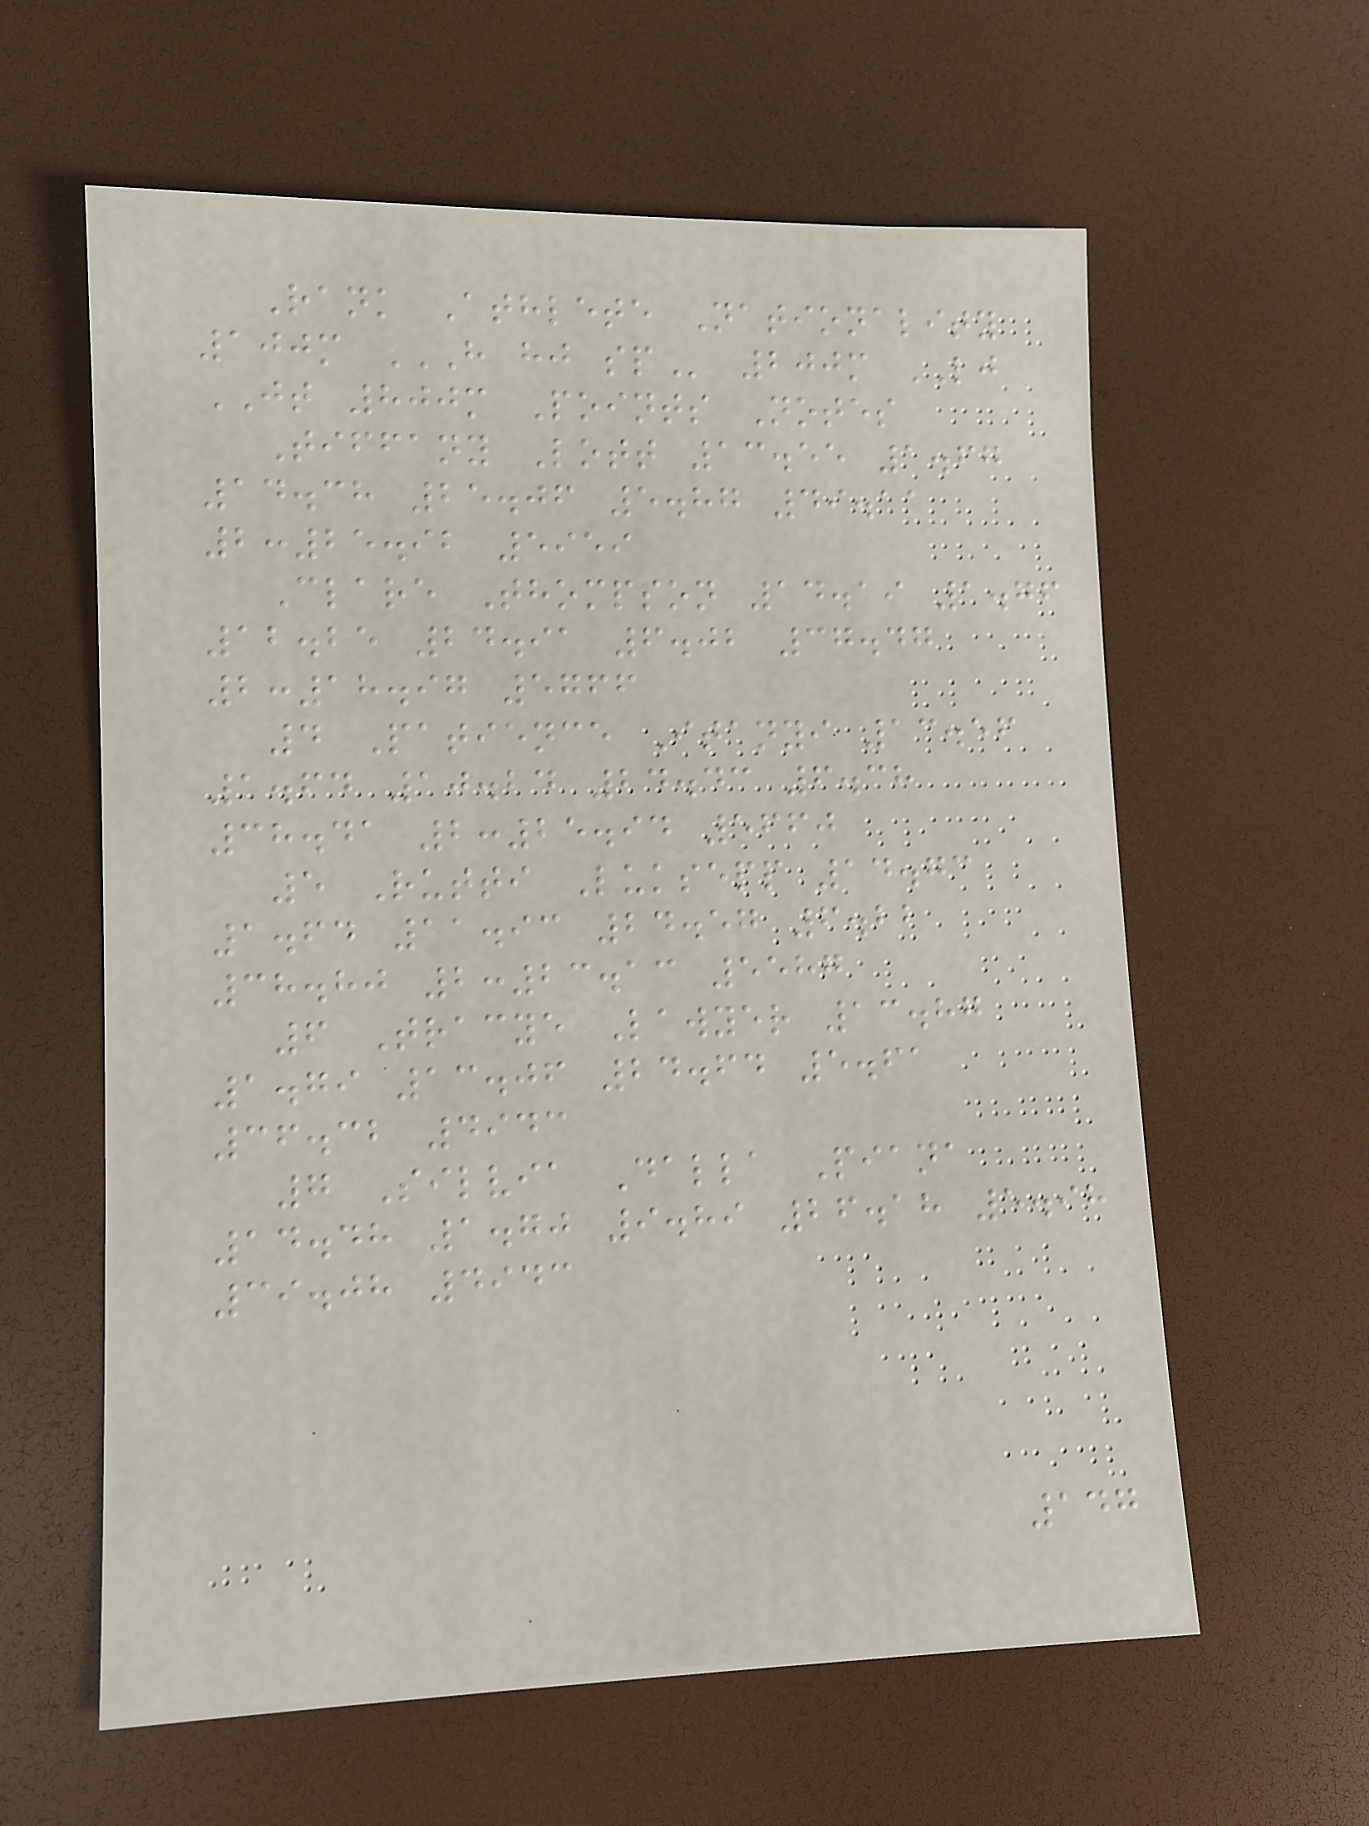Rank Athlete Nationality
100m H HJ SP 200m LJ
JT 800m Points Notes
Tiffany Lott 13.55 1.67
14.38 25.06 5.87 49.11
2:25.92 5959
Clare Thompson 14.19 1.76
12.25 24.91 6.02 37.47
2:18.97 5766
4 Patience Itanyi 13.56
1.64 10.24 24.43 6.38
38.41 2:25.94 5660
5 Rutti Luksepp 14.73
1.64 11.93 24.57 6.22
38.80 2:23.13 5587
6 Tracye Lawyer 13.87
1.79 13.06 24.64 5.61
36.32 4943
7 Silvia Dalla Piana
14.48 1.70 9.89 26.18 5.98
39.08 4943
147
